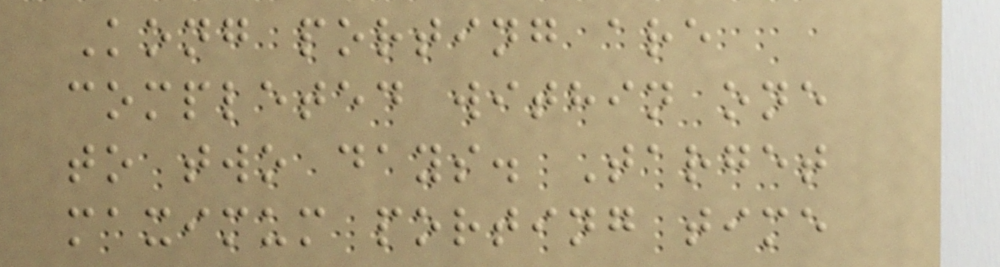Kong porting are
completed within one
to two days. Target
maximum porting time
